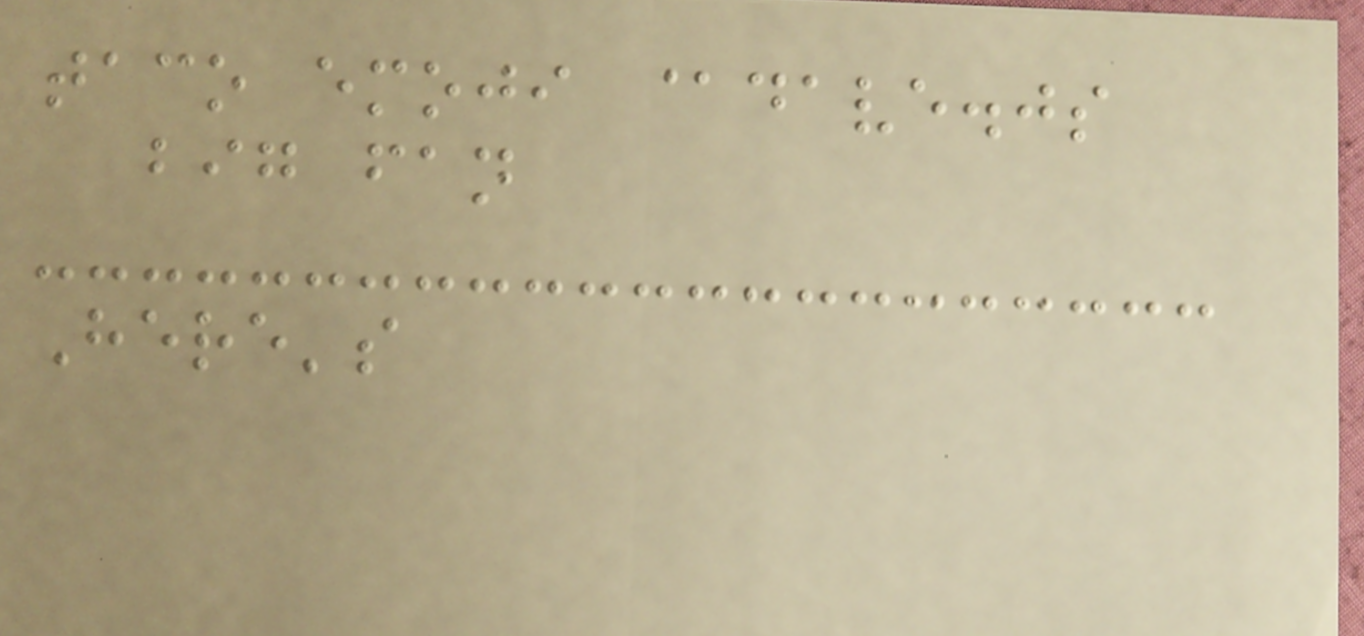taco emoji @dave.js
big fan
Here's
